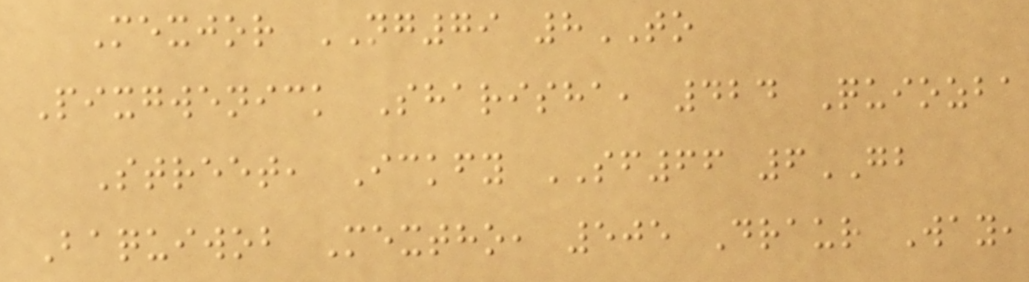Mexjor NG79 8TO
Pixgwenick Sharisha, 424 Quiozba
Street, Ickfy SF66 6GB
Baquiwob Mextho, 505 Draur Way,
